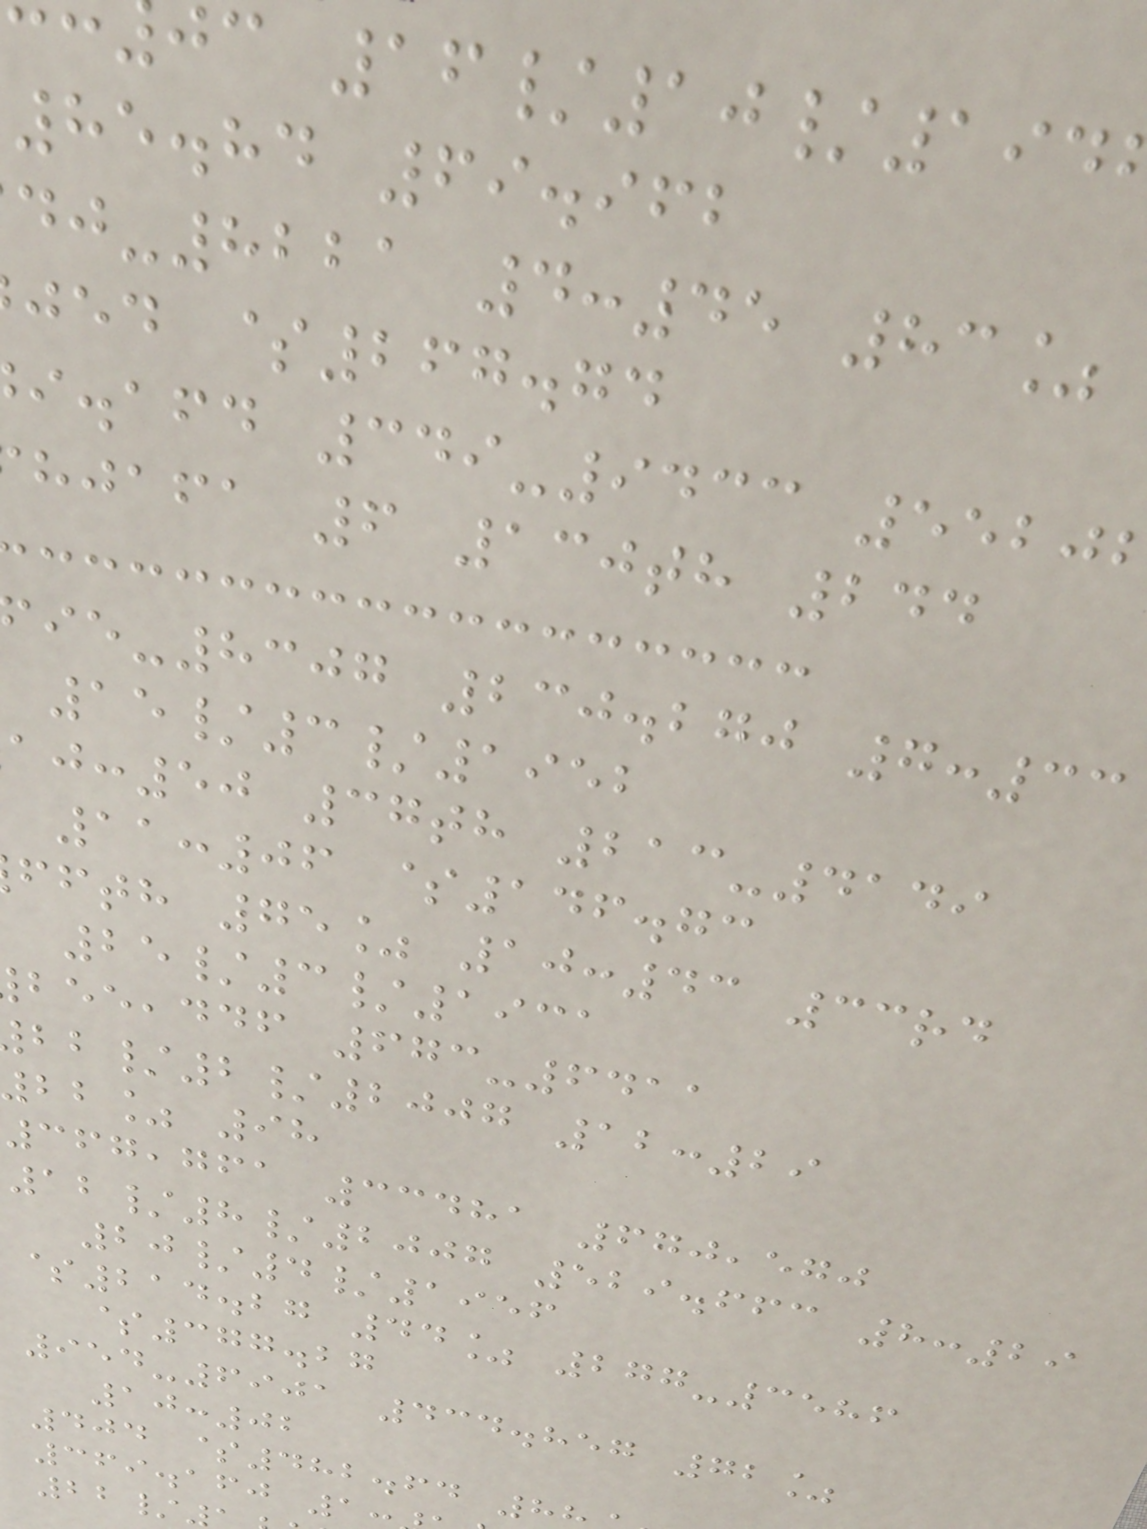jc 16/10/194
85.84 69.962
-8221 4:45 83%
jed $267.74
i.afd 349-9433 5520
hjafa 6 130th 244
-8307 230.270 7:33
15/3/1952
:50 37th 213-4149
11:06 $146.73
ffth 75% 10:43 33rd
25/3/1931
,ddf 673-6411
/2/2007 12:29
bb% 98
367,761 33481 670,570
12/8/2007 529.663 8:29
20/4/1956
$214.27 44% 277-3586
$377.27
954-6901 434.857 72%
10:02
404 $482.64 8
369.160 1
